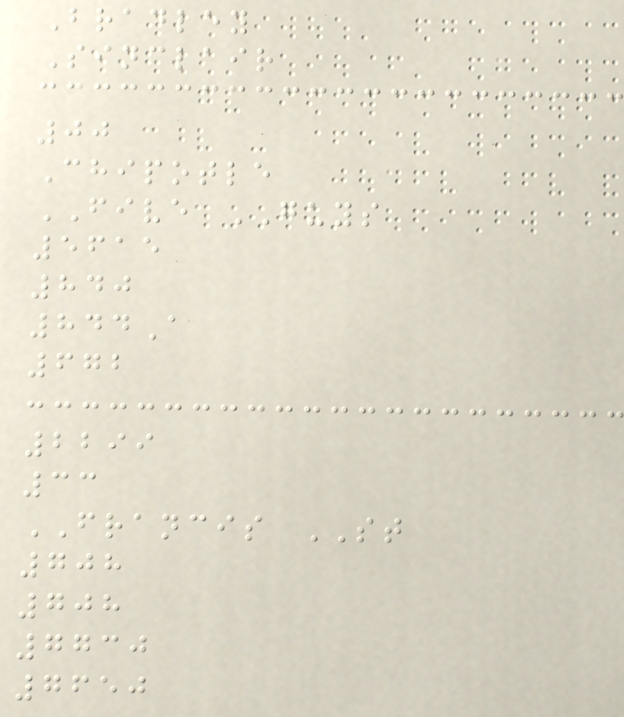Bradley
Sinclair
00
Chipotle
FIVE GUYS
5615
840
844A
672
2299
33
FRANCIS ST
708
708
7730
7650
